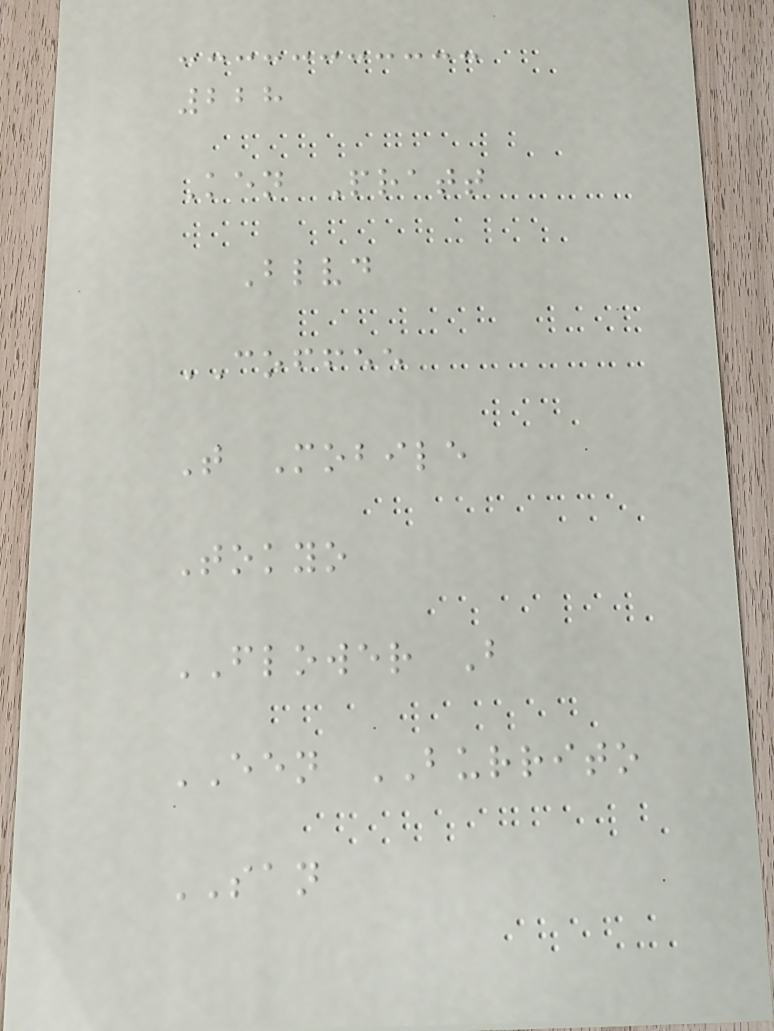228
Ken Pratt
Blvd
COFFEE
T Mobile
Tokyo
FLOWER B
EEN BURRITO
SAN
